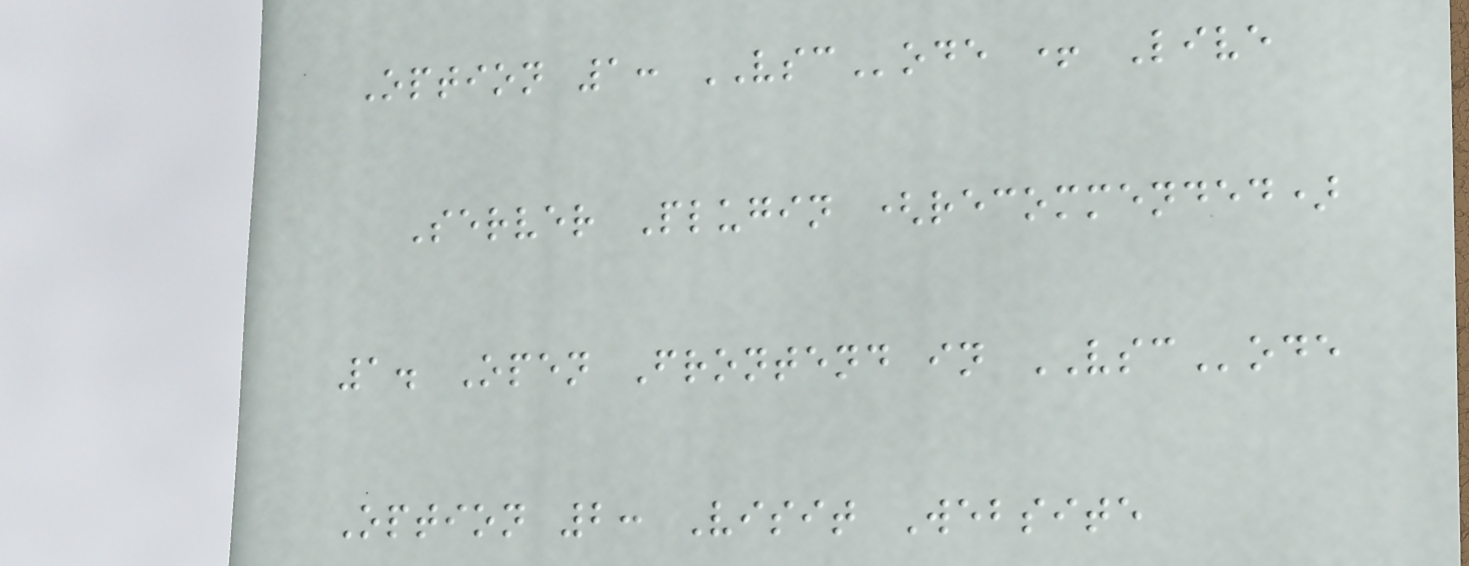Option 1: VSCode + Live
Server Plugin (recommended)
1. Open Frontend in VSCode
Option 2: Visit Website
